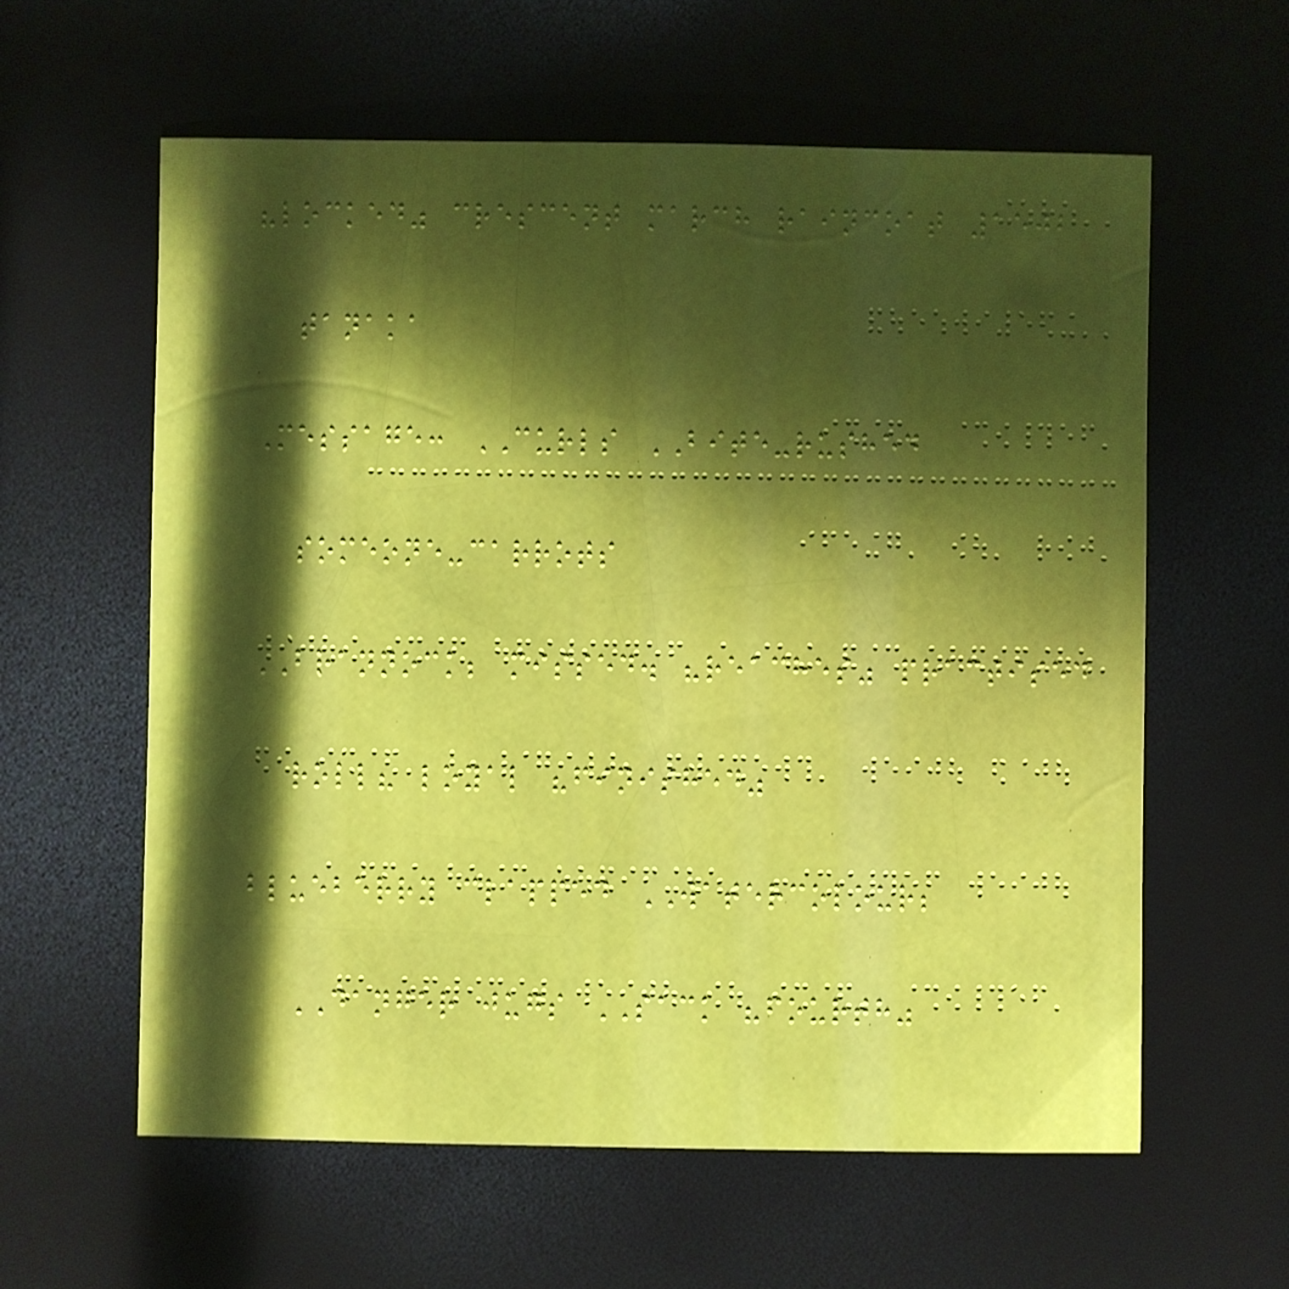"locked" crescent march raincoat 1502
tanaka
Message: CURLS BITE-rushed
someone-carrots
BRANNOCK; missed. "reaches" practised
roll? loyal "finished"
blueberry clapped WATERCOLOUR;
DANGER jugs SACK "fourth"
